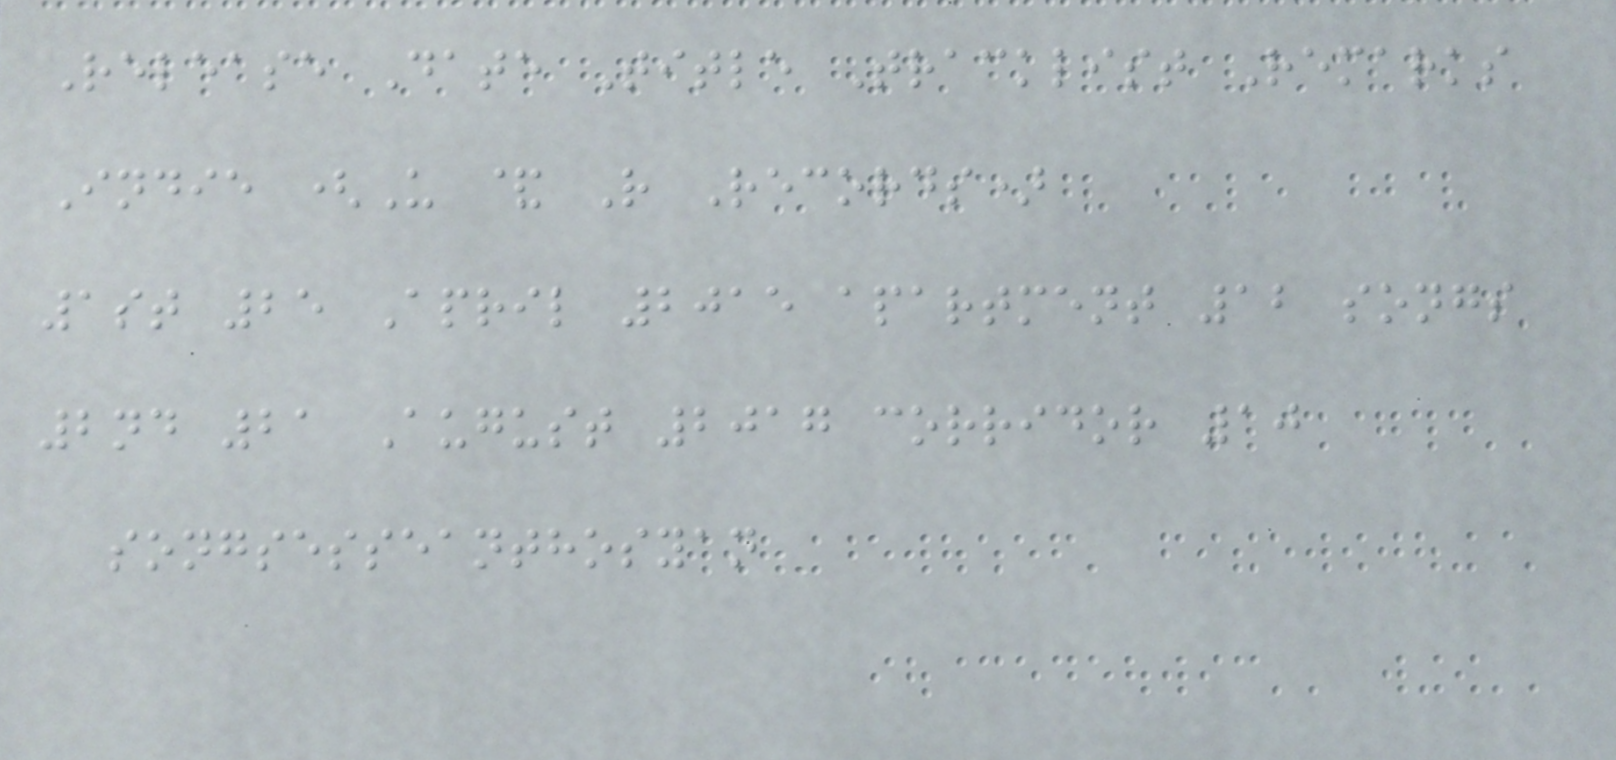Release Date Title Tracklist Remarks
Indie (U & R Records)
1st 25 April 2015 apartment 12 songs
2nd 21 August 2017 corridor 10
songsesseanthosyan
